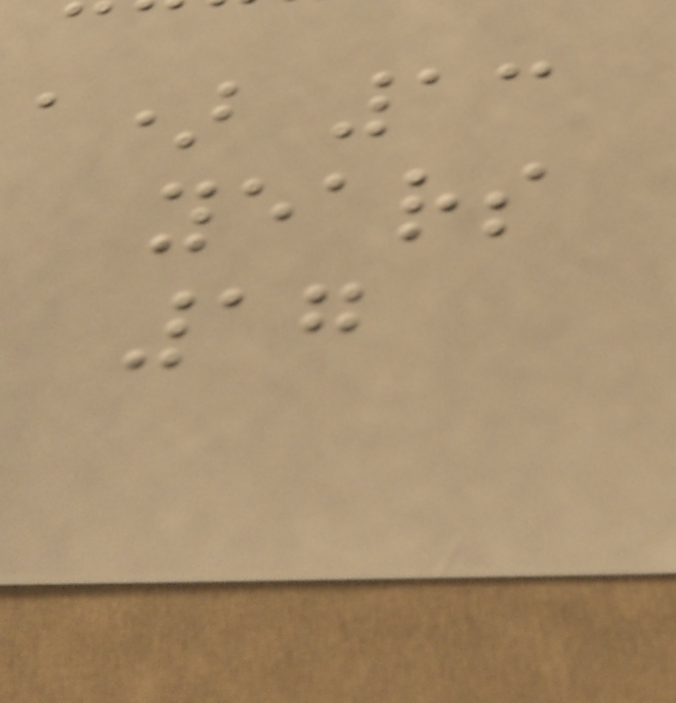a) 13
years
17
